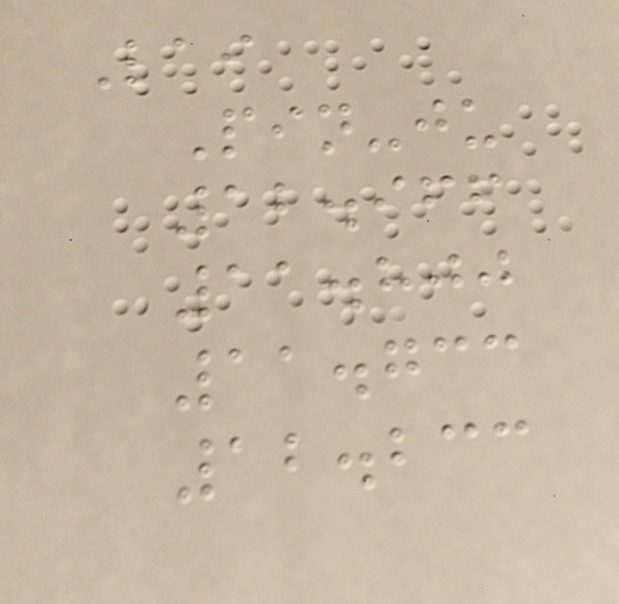Lai
Pin-ju
12.966
11.800
11.733
12.233
